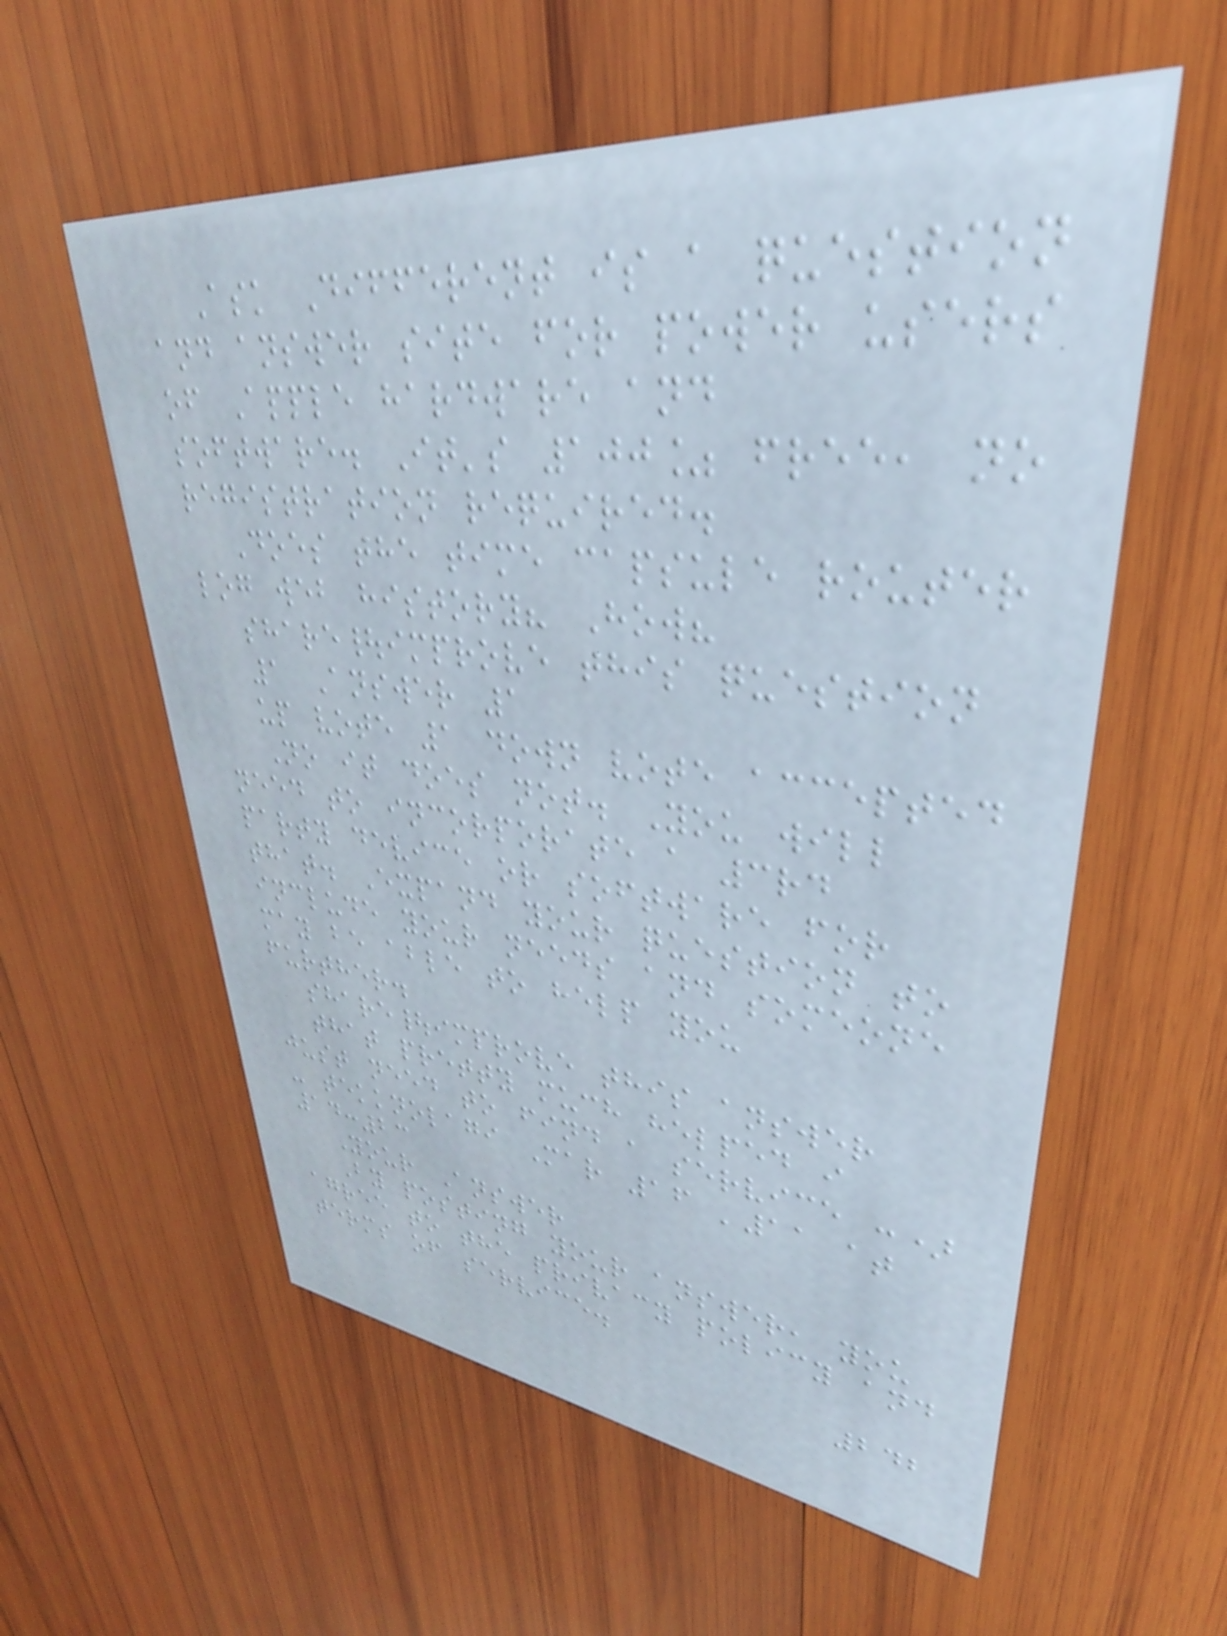Ask Different is a question
and answer site for power users
of Apple hardware and
software. It's 100% free, no
registration required.
Does the time capsule router
log web history? How?
share|improve this question
1 Answer 1
up vote 1 down vote accepted
No it does not. You will
need to incorporate a 3rd
party device or software for
that. Expand your question to
include your needs and someone
may be able to help you
further.
share|improve this answer
that pretty much helped i
just need to find a service :)
- tekknolagi Mar 16 '11 at
14:23
Your Answer
By posting your answer, you
agree to the privacy policy and
terms of service.
242
